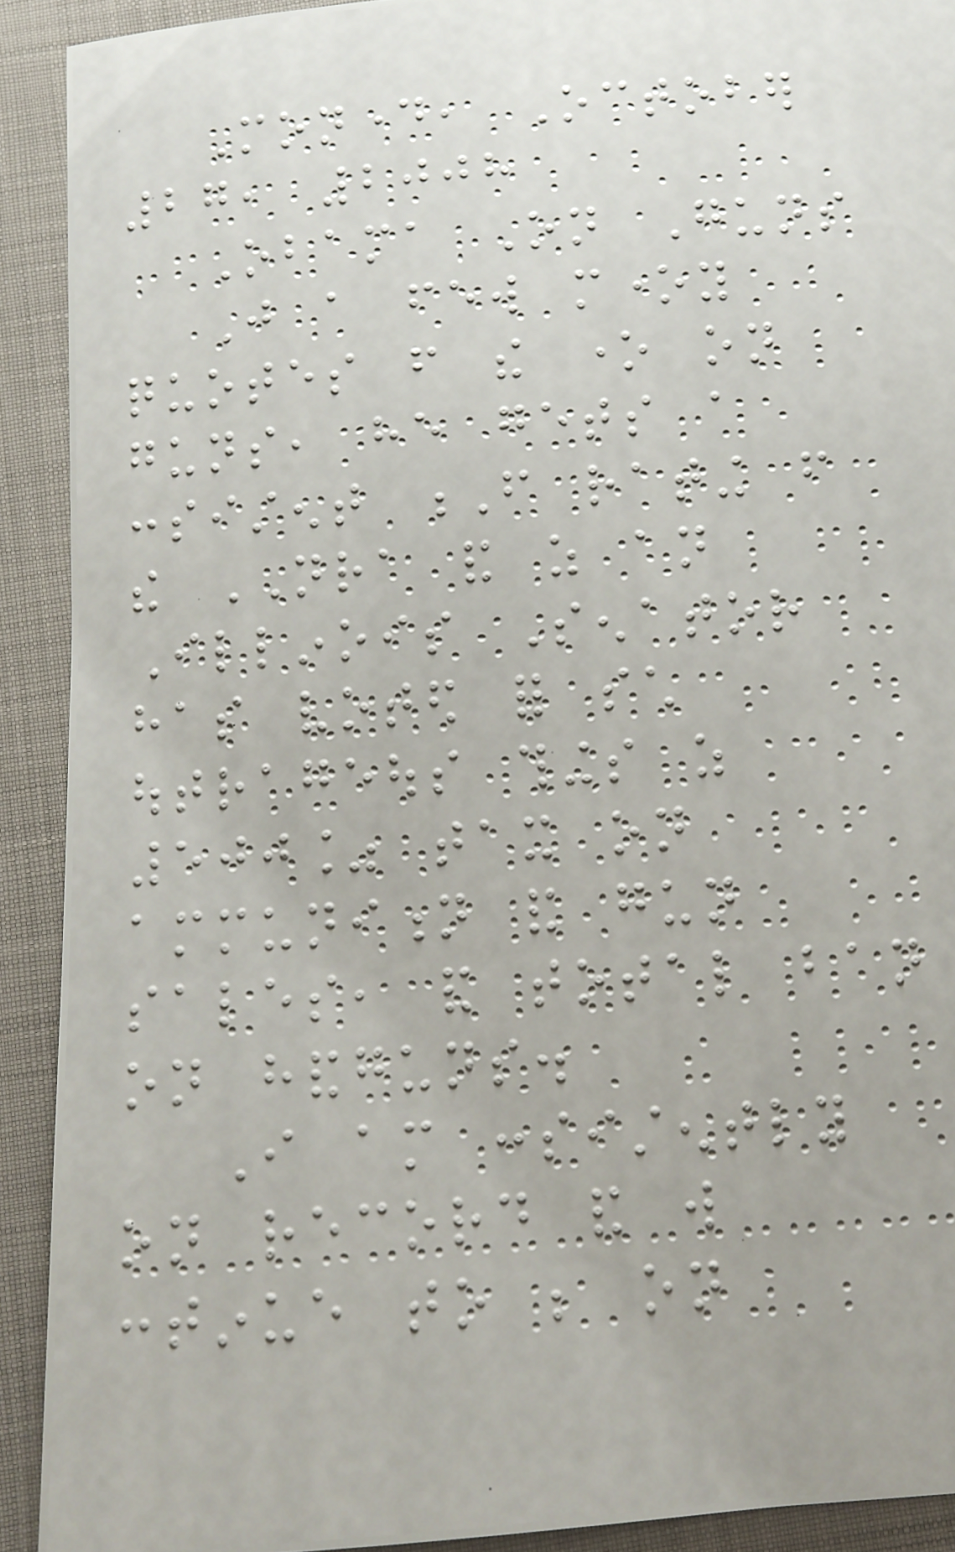Monday, October
27, 2008
Obama On Guns
Just a few money
quotes from the one on
guns, he gets a
consistent F rating from
the NRA and as an
Illinois Senator
has voted for such
outrageous things as
500% tax on
ammunition and gun
sales, and total ban
on handguns.
I am consistently
on record and will
continue to be on
